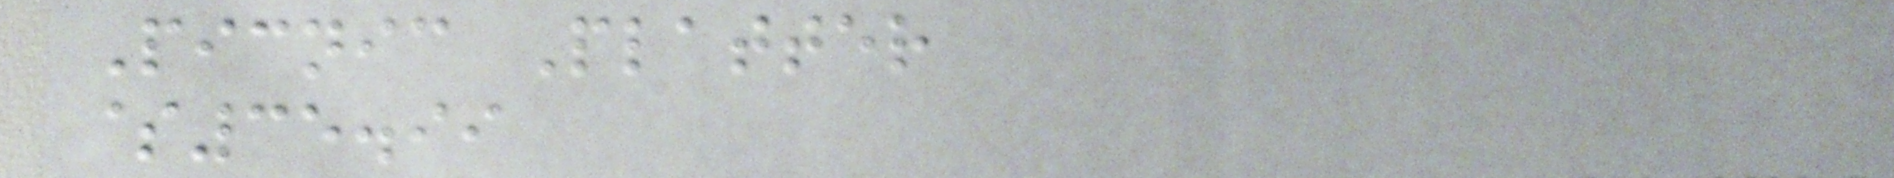Picnic Platter
$35.99
